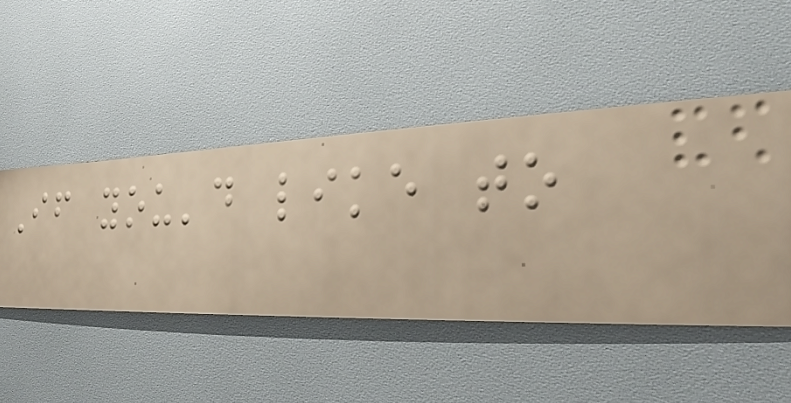If you'd like to
